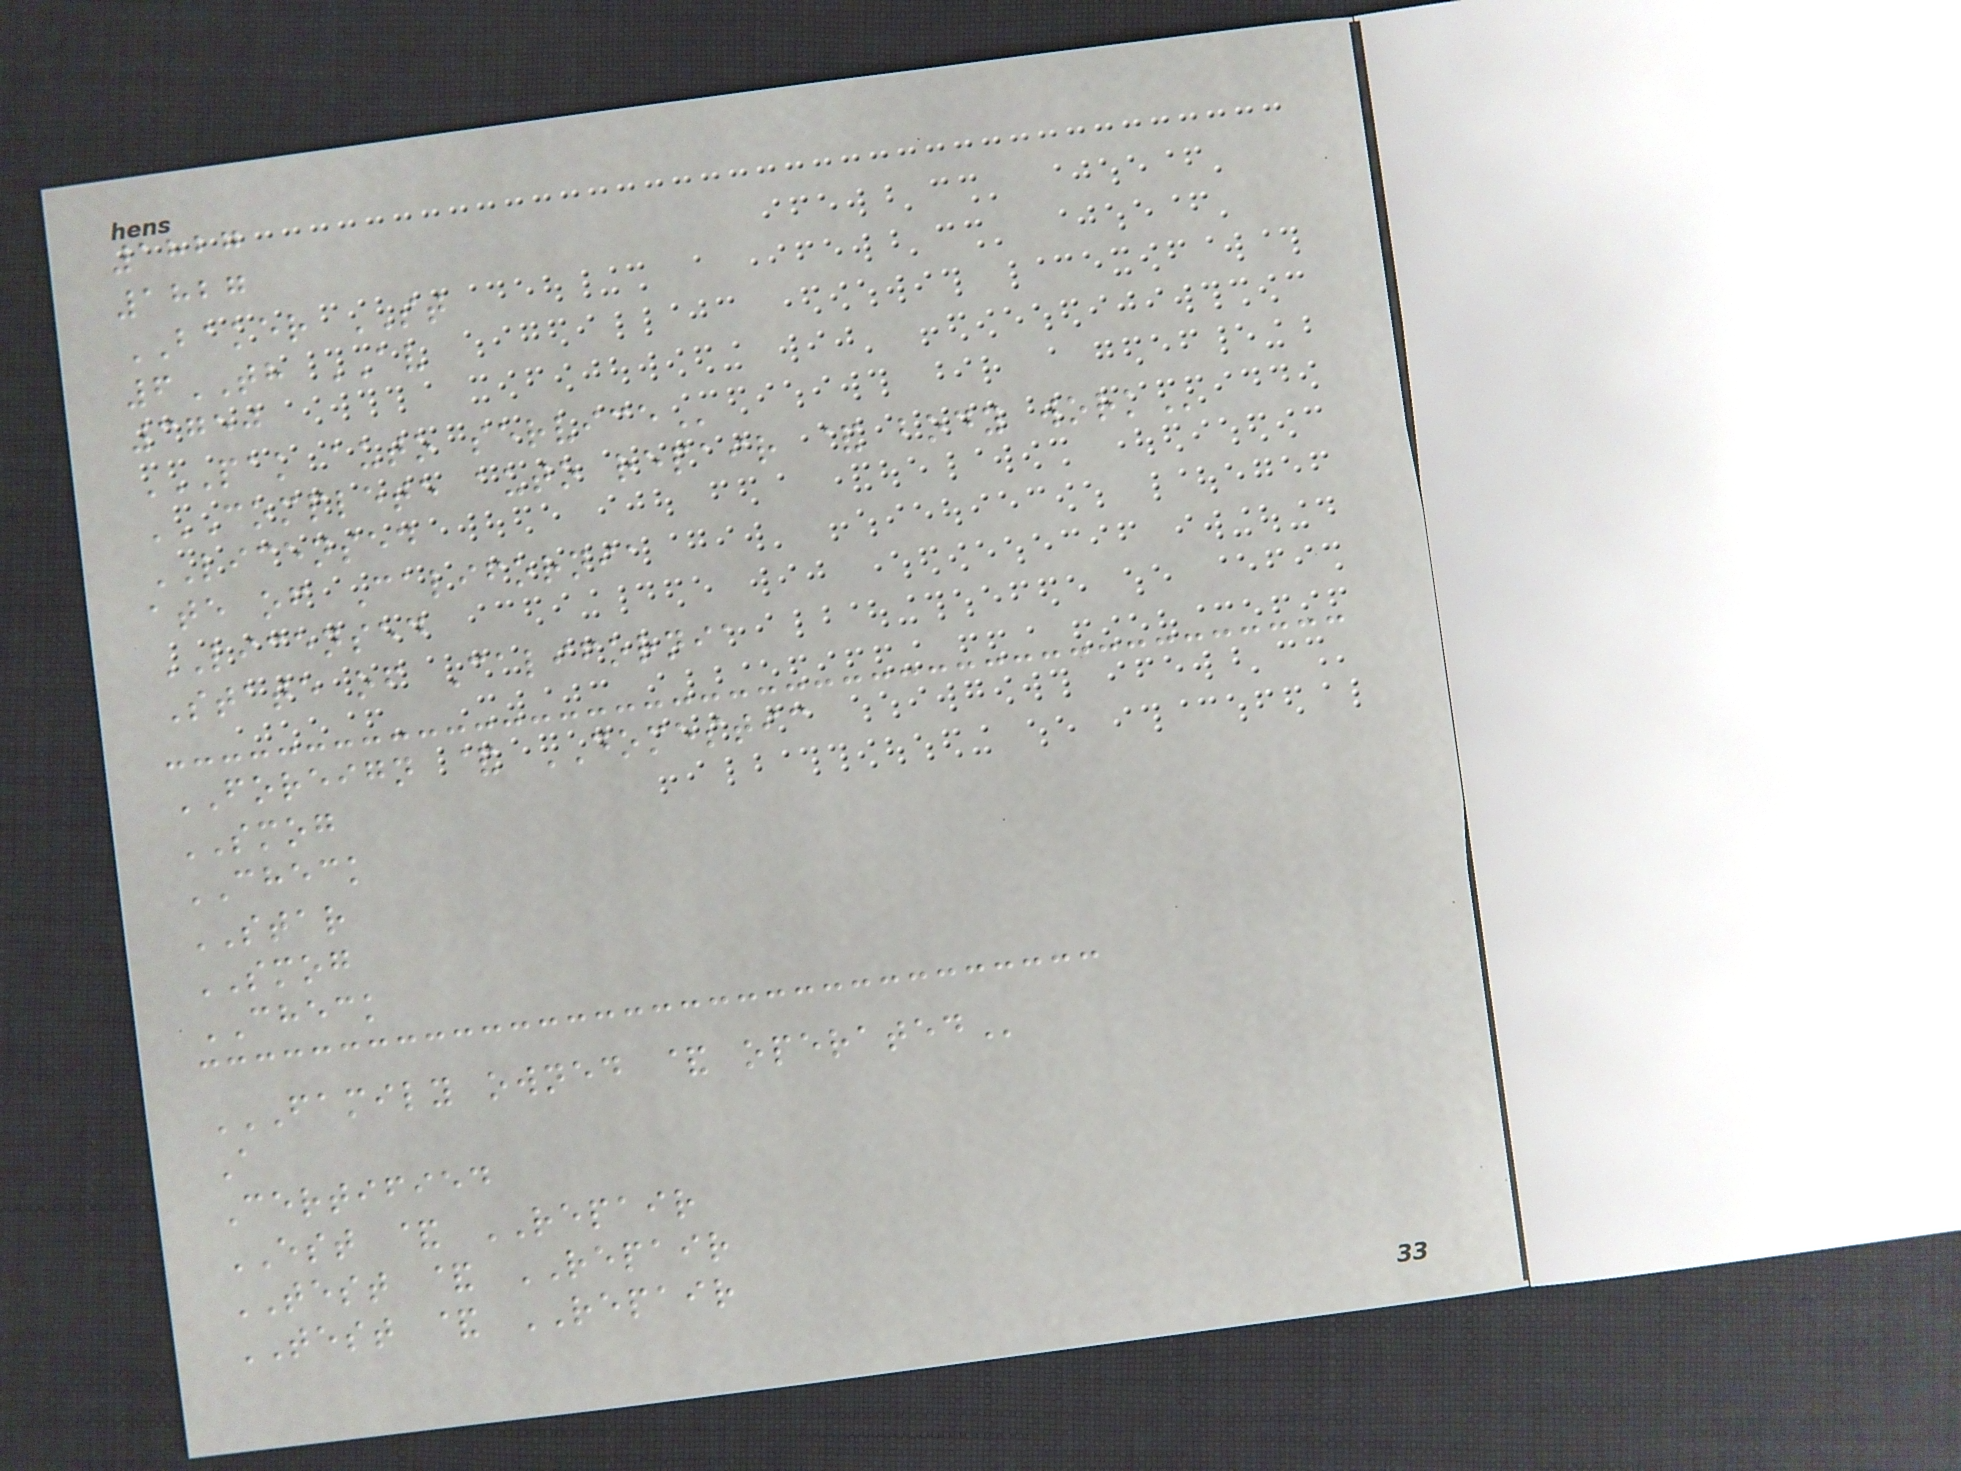1827
1827
BAKER ST
6TH AV
3750
PAK AUTO SERVICE
COMPLETE AUTO REPAIR & BODY WORK
LICENSED
ate of California
LICENSED
State of California
FOREIGN & DOMESTIC
SMOG
CHECK
STAR
SMOG
CHECK
FAMILY OWNED & OPERATED
A
Certified
EST & REPAIR
TEST & REPAIR
TEST & REPAIR
